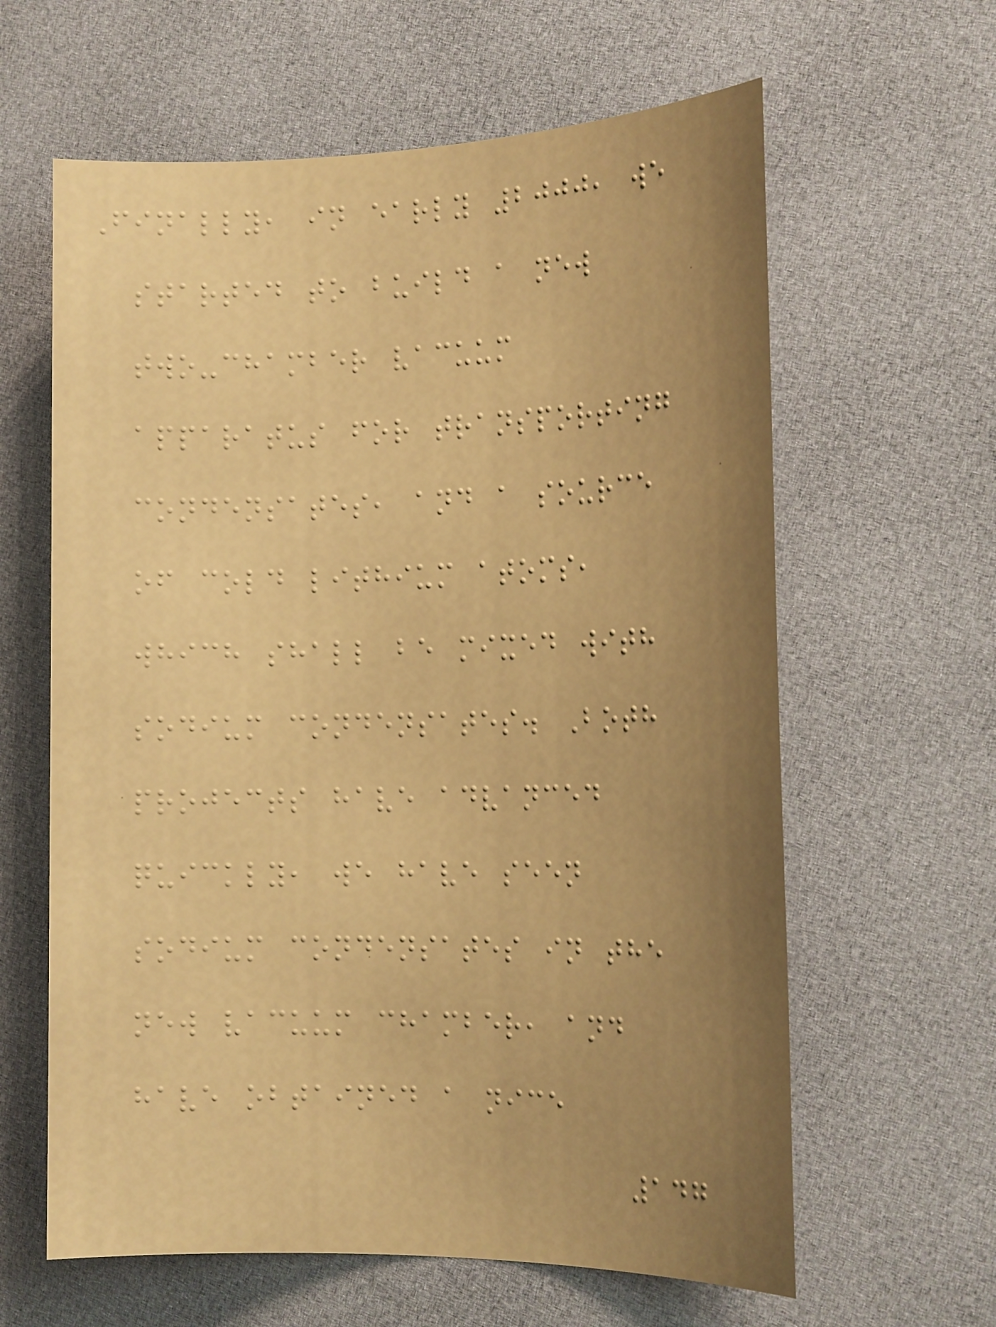Finally, in early 2000, we
started to build a new
two-chamber vacuum
apparatus for transporting
condensates, and a source
of cold lithium atoms,
which shall be mixed with
sodium condensates. Both
projects have advanced
quickly, we have seen
sodium condensates in the
new vacuum chamber, and
have obtained a nice
147
